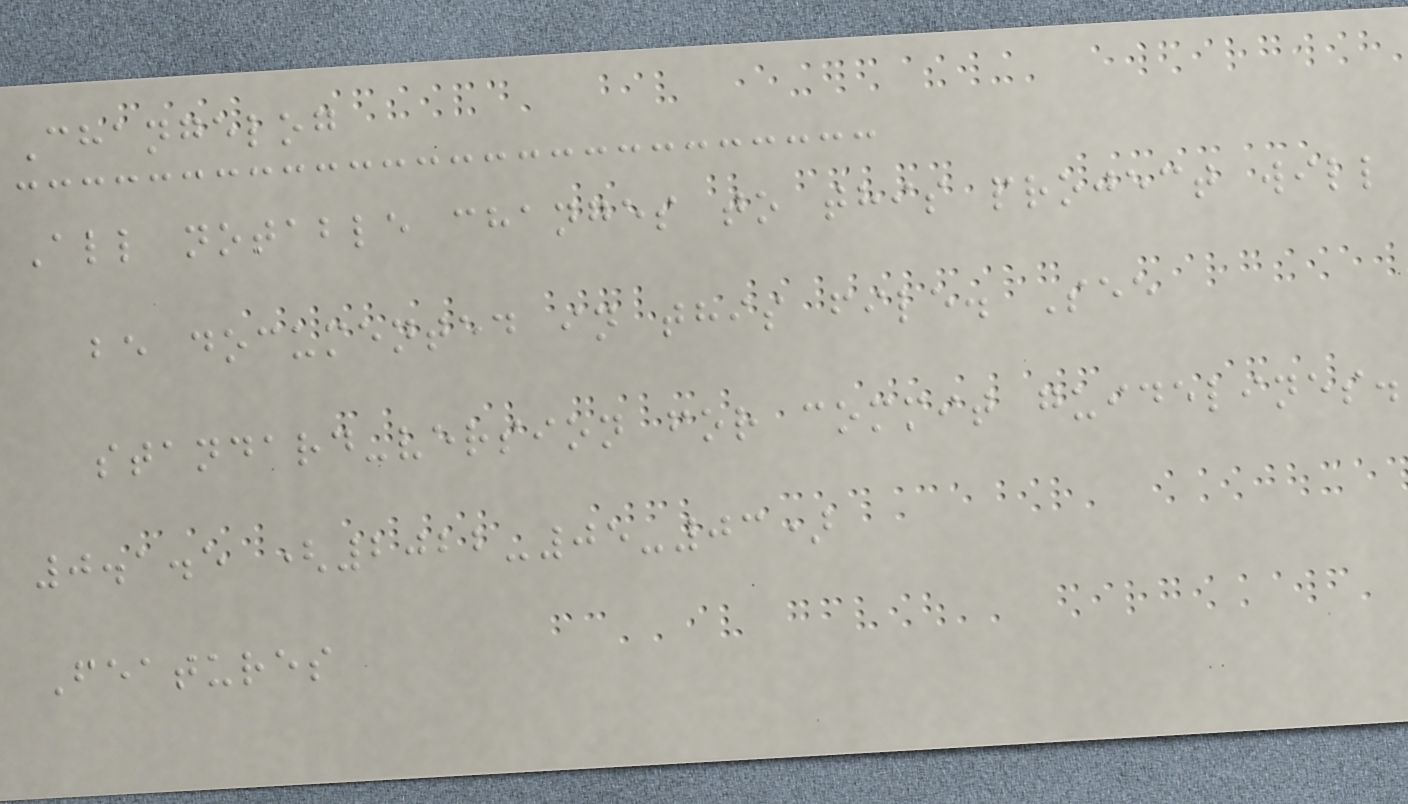Changelog
All notable changes to this project will
be documented in this file. See
standard-version for commit guidelines.
0.1.5 (2022-05-03)
Features
